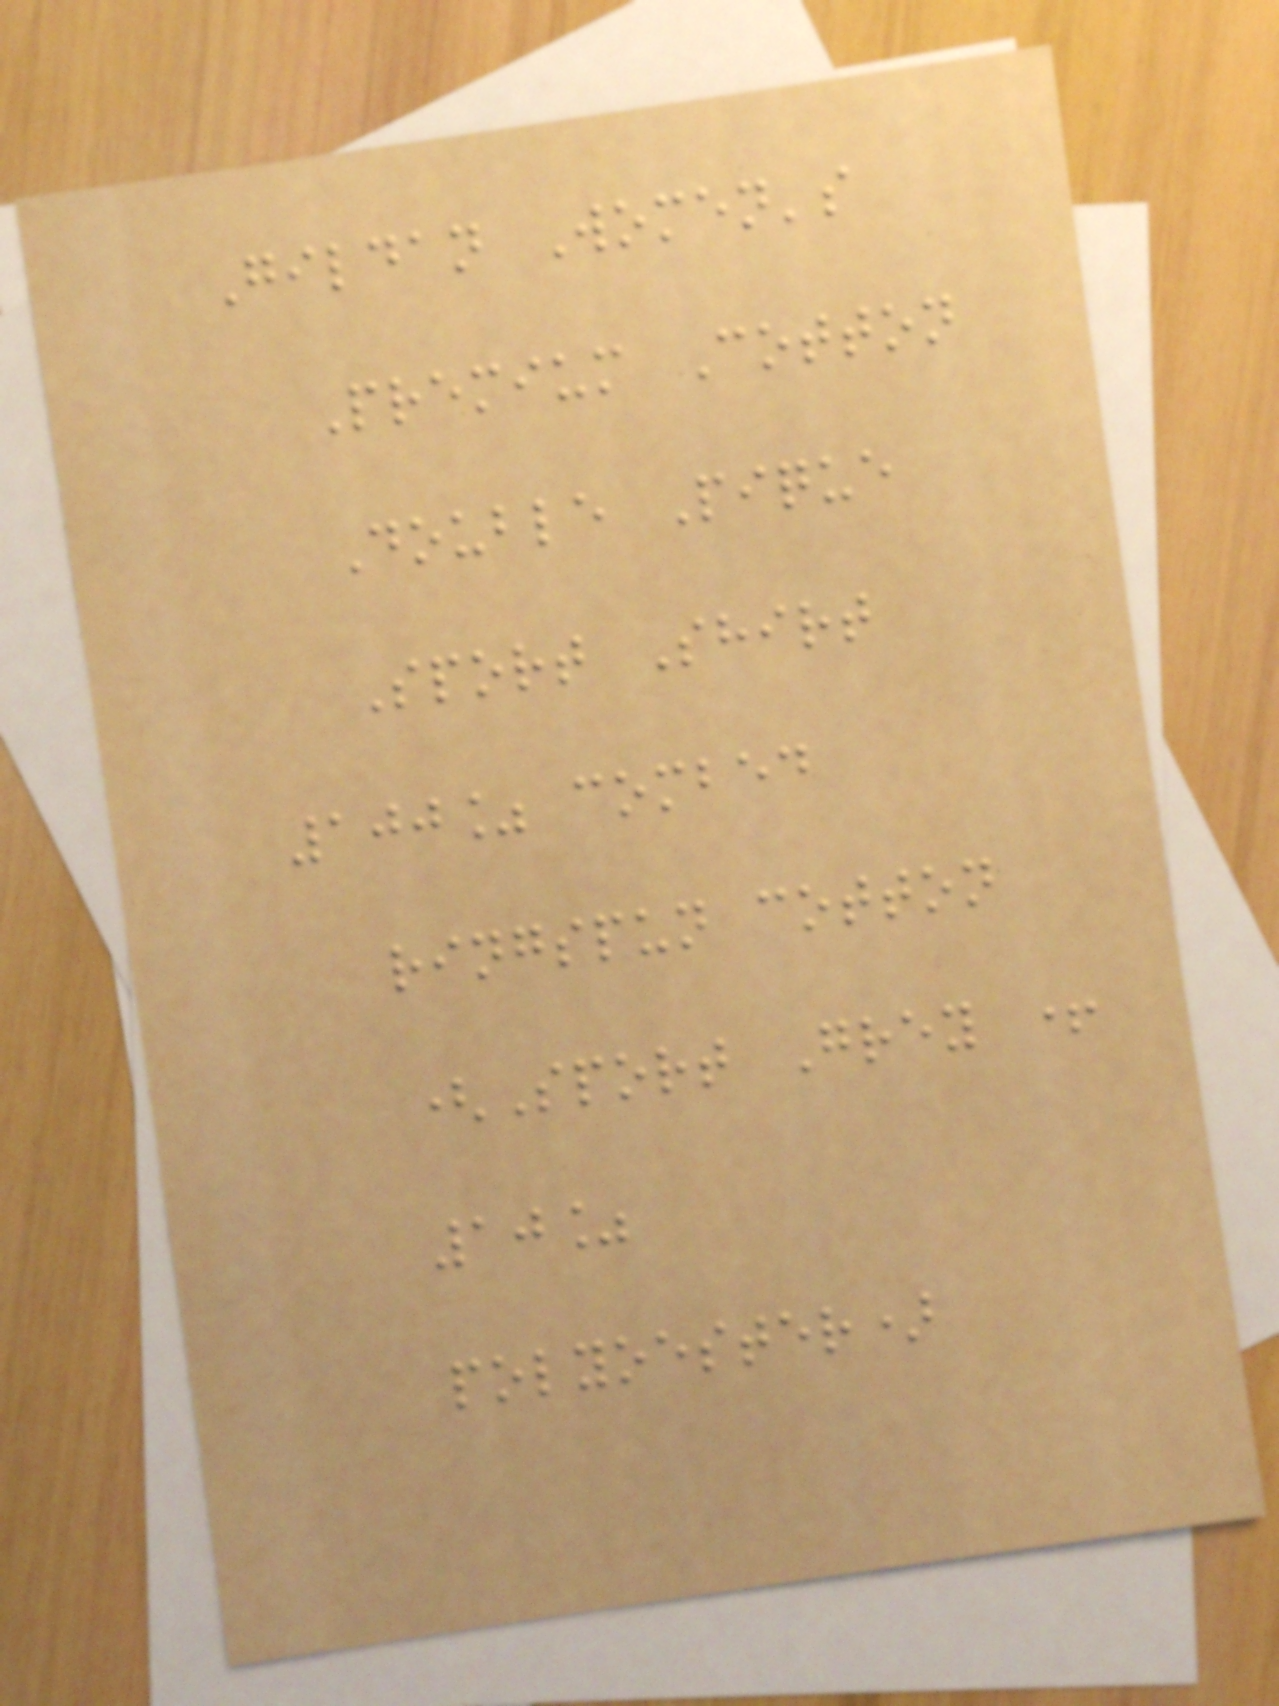Gildan Women's
Premium Cotton
Double Pique
Sport Shirt
100% combed
ringspun cotton
(Sport Grey +
10%
polyoester)
